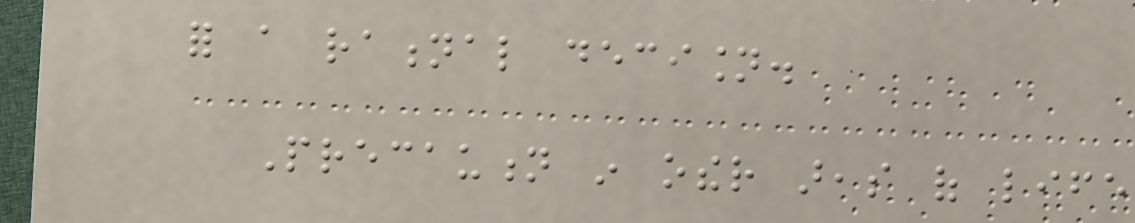for a rational decision.
Precaution in other areas of life
